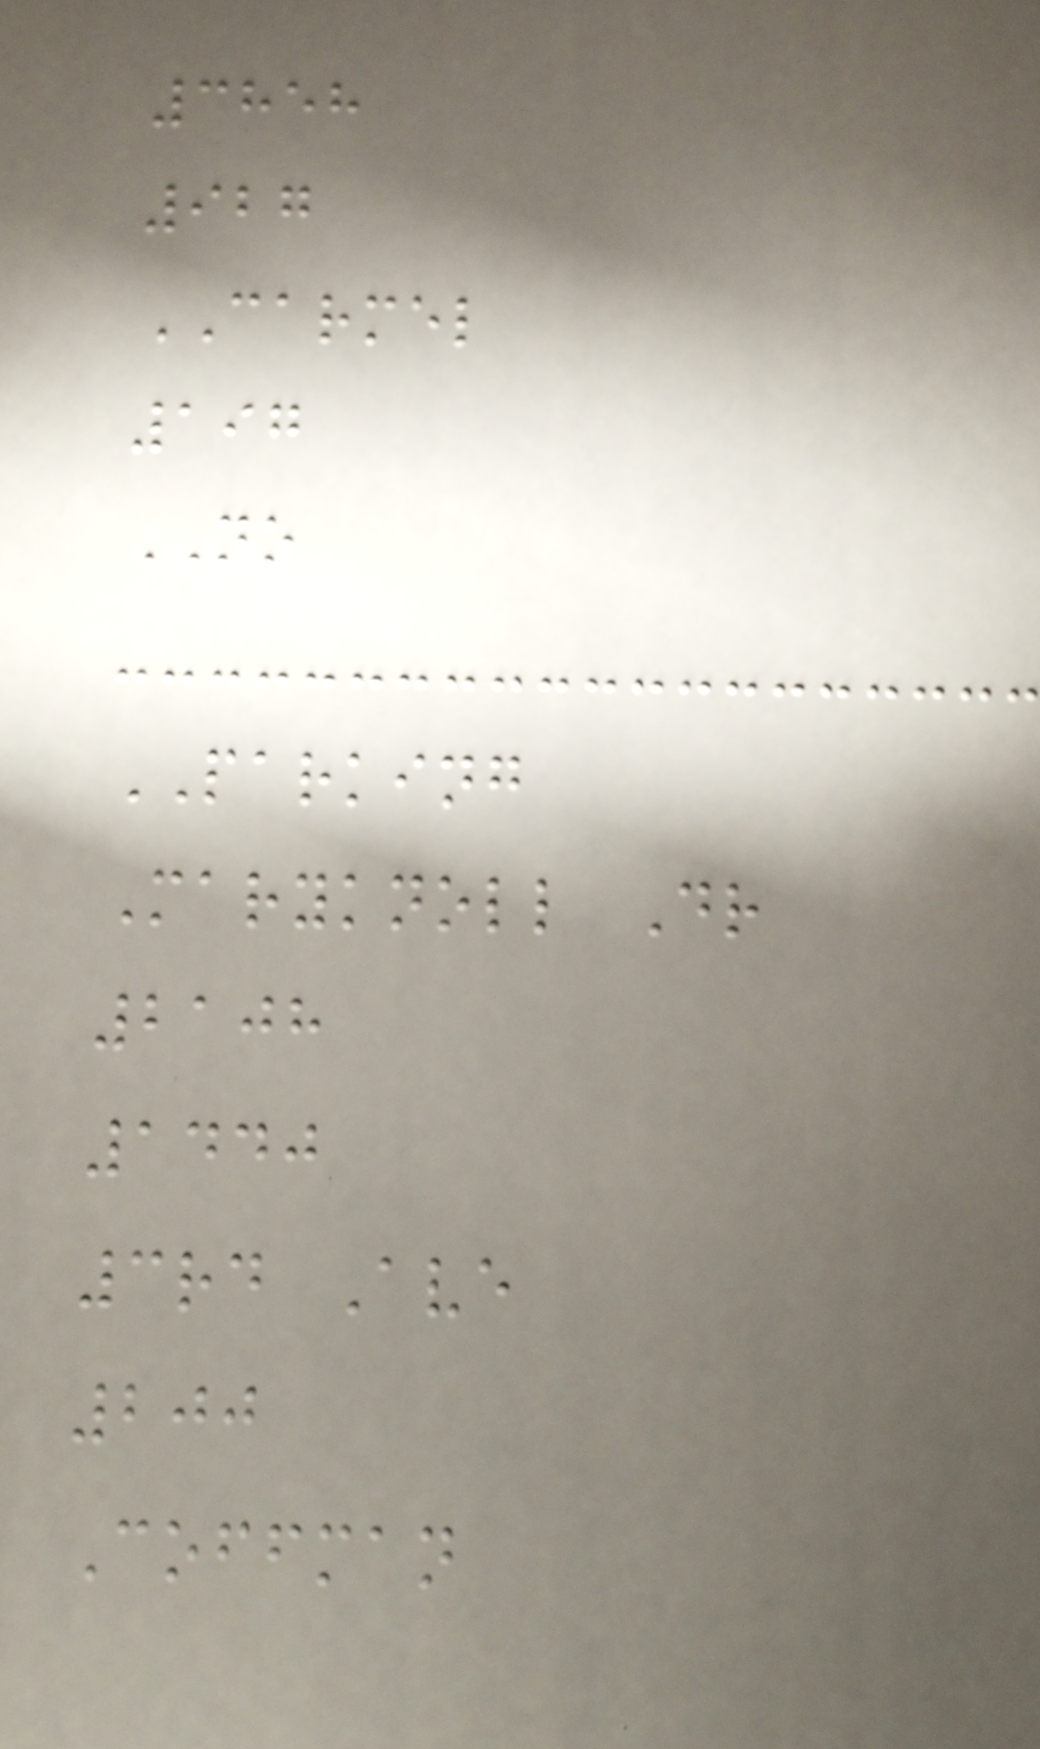3858
927
CARMEL
197
NO
PARKING
Maryknoll Dr
2108
1440
3rd Ave
200
Coffman
